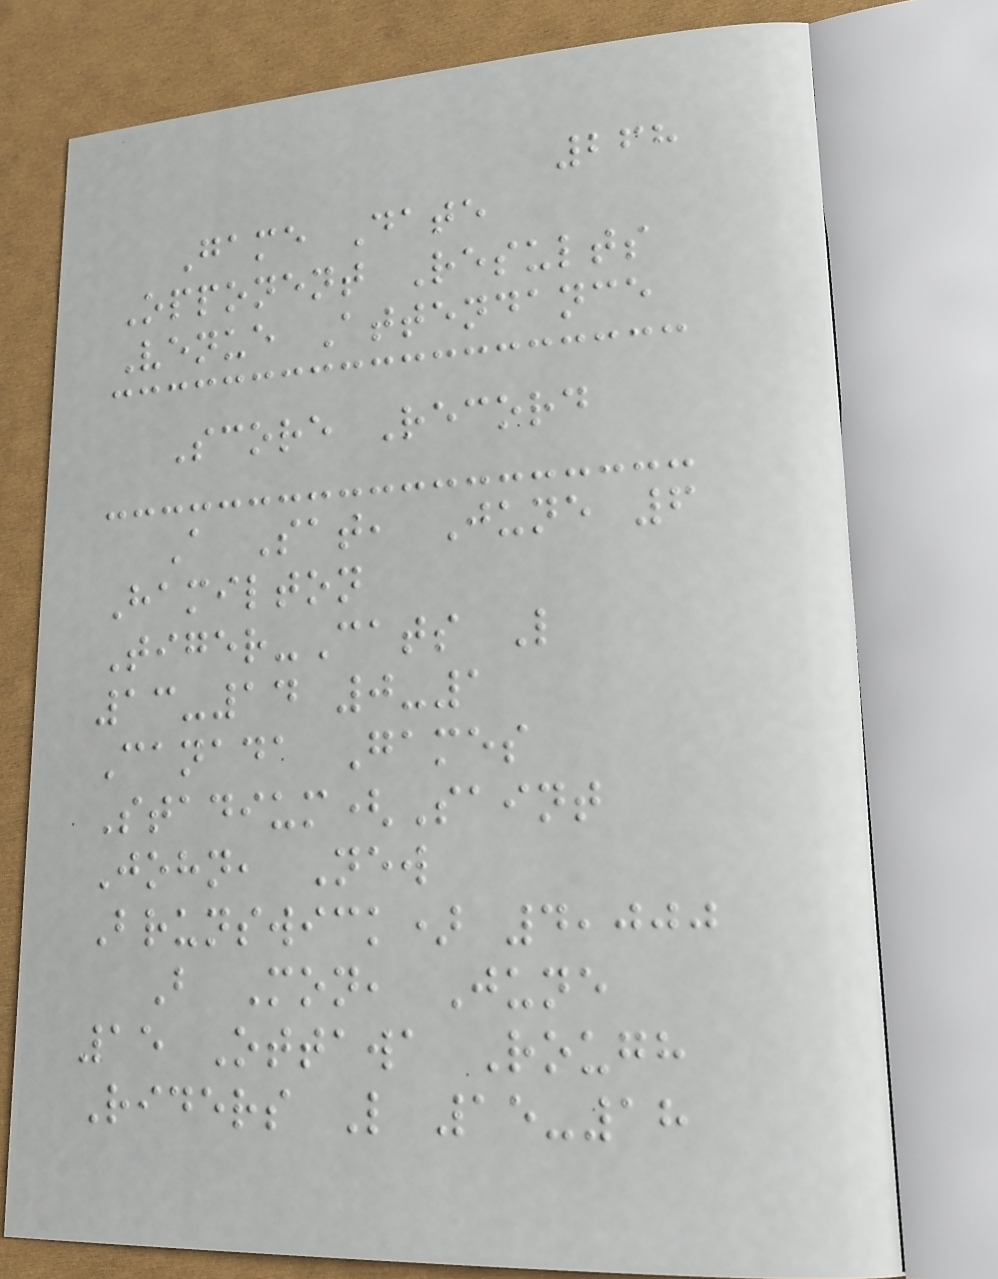268
Game Date
Opponent Results
Venue Attendance
Score Record
A Sat, June 6
Hamilton
Tiger-Cats L
13-14 0-1
Canada Games
Stadium(Saint
John, New
Brunswick) 4,000
B Mon, June
15 Ottawa Rough
Riders L 15-18
